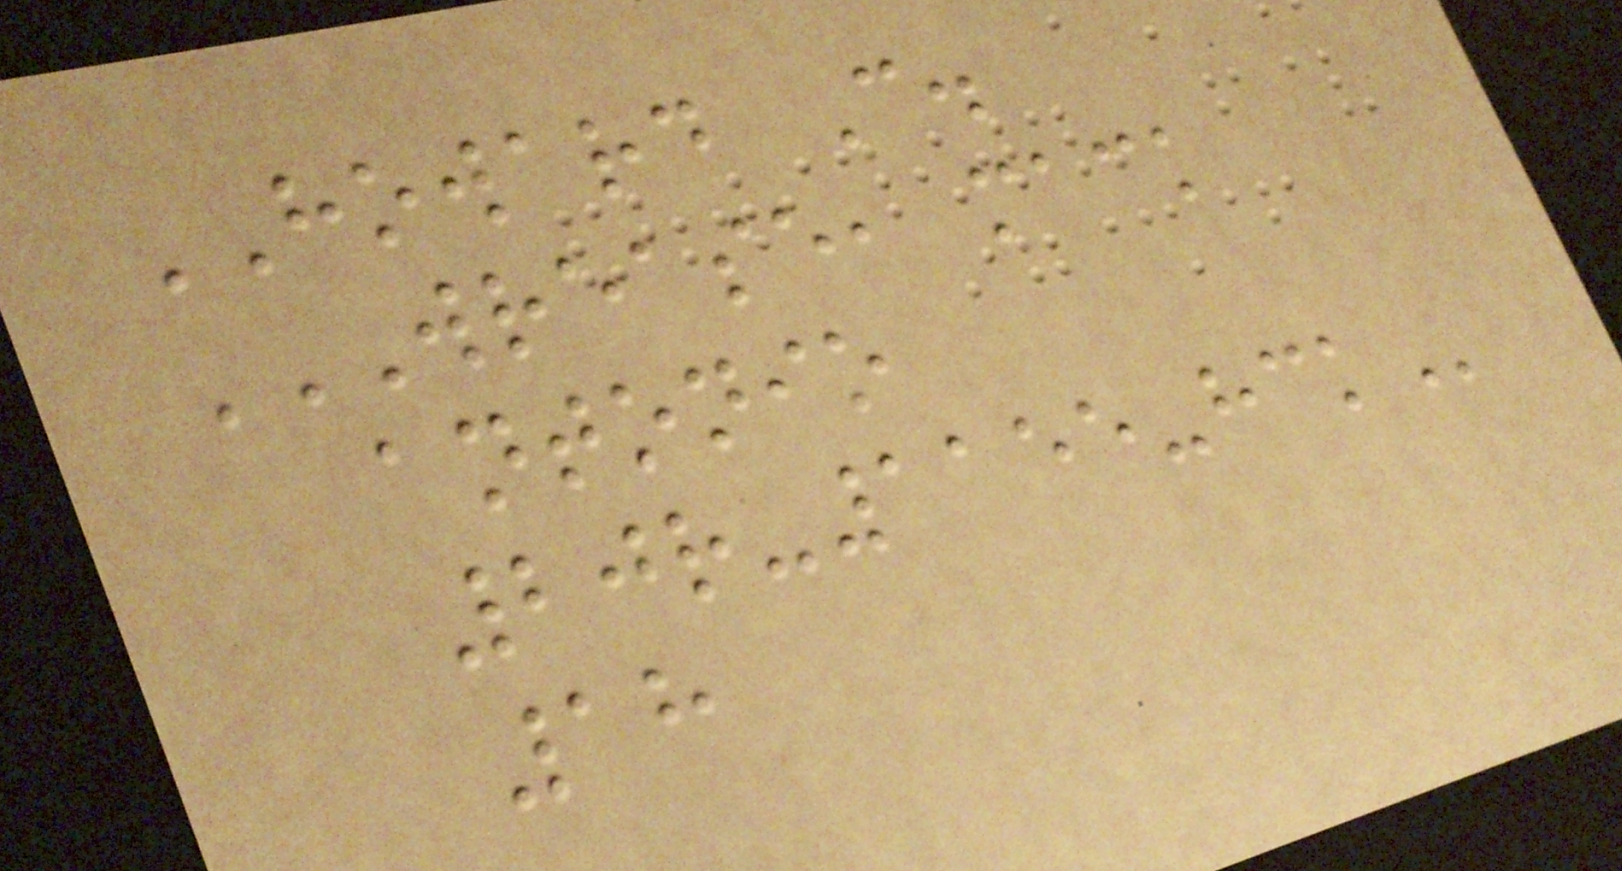HOWARD C.
WREASE, MACK
ANTONIO
20R-1155-HCK
18
